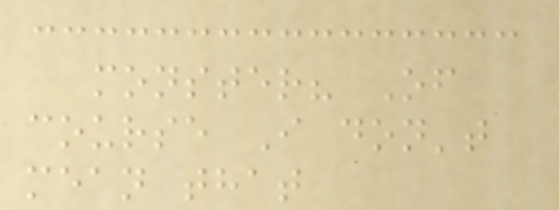monster? Of
course I don't
mean that
